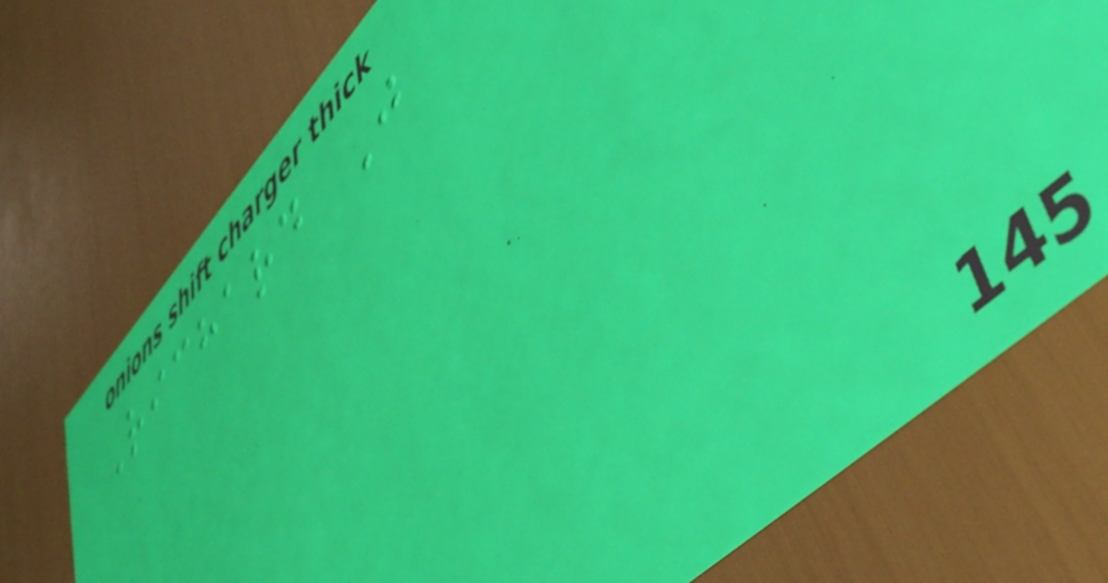Richard J
